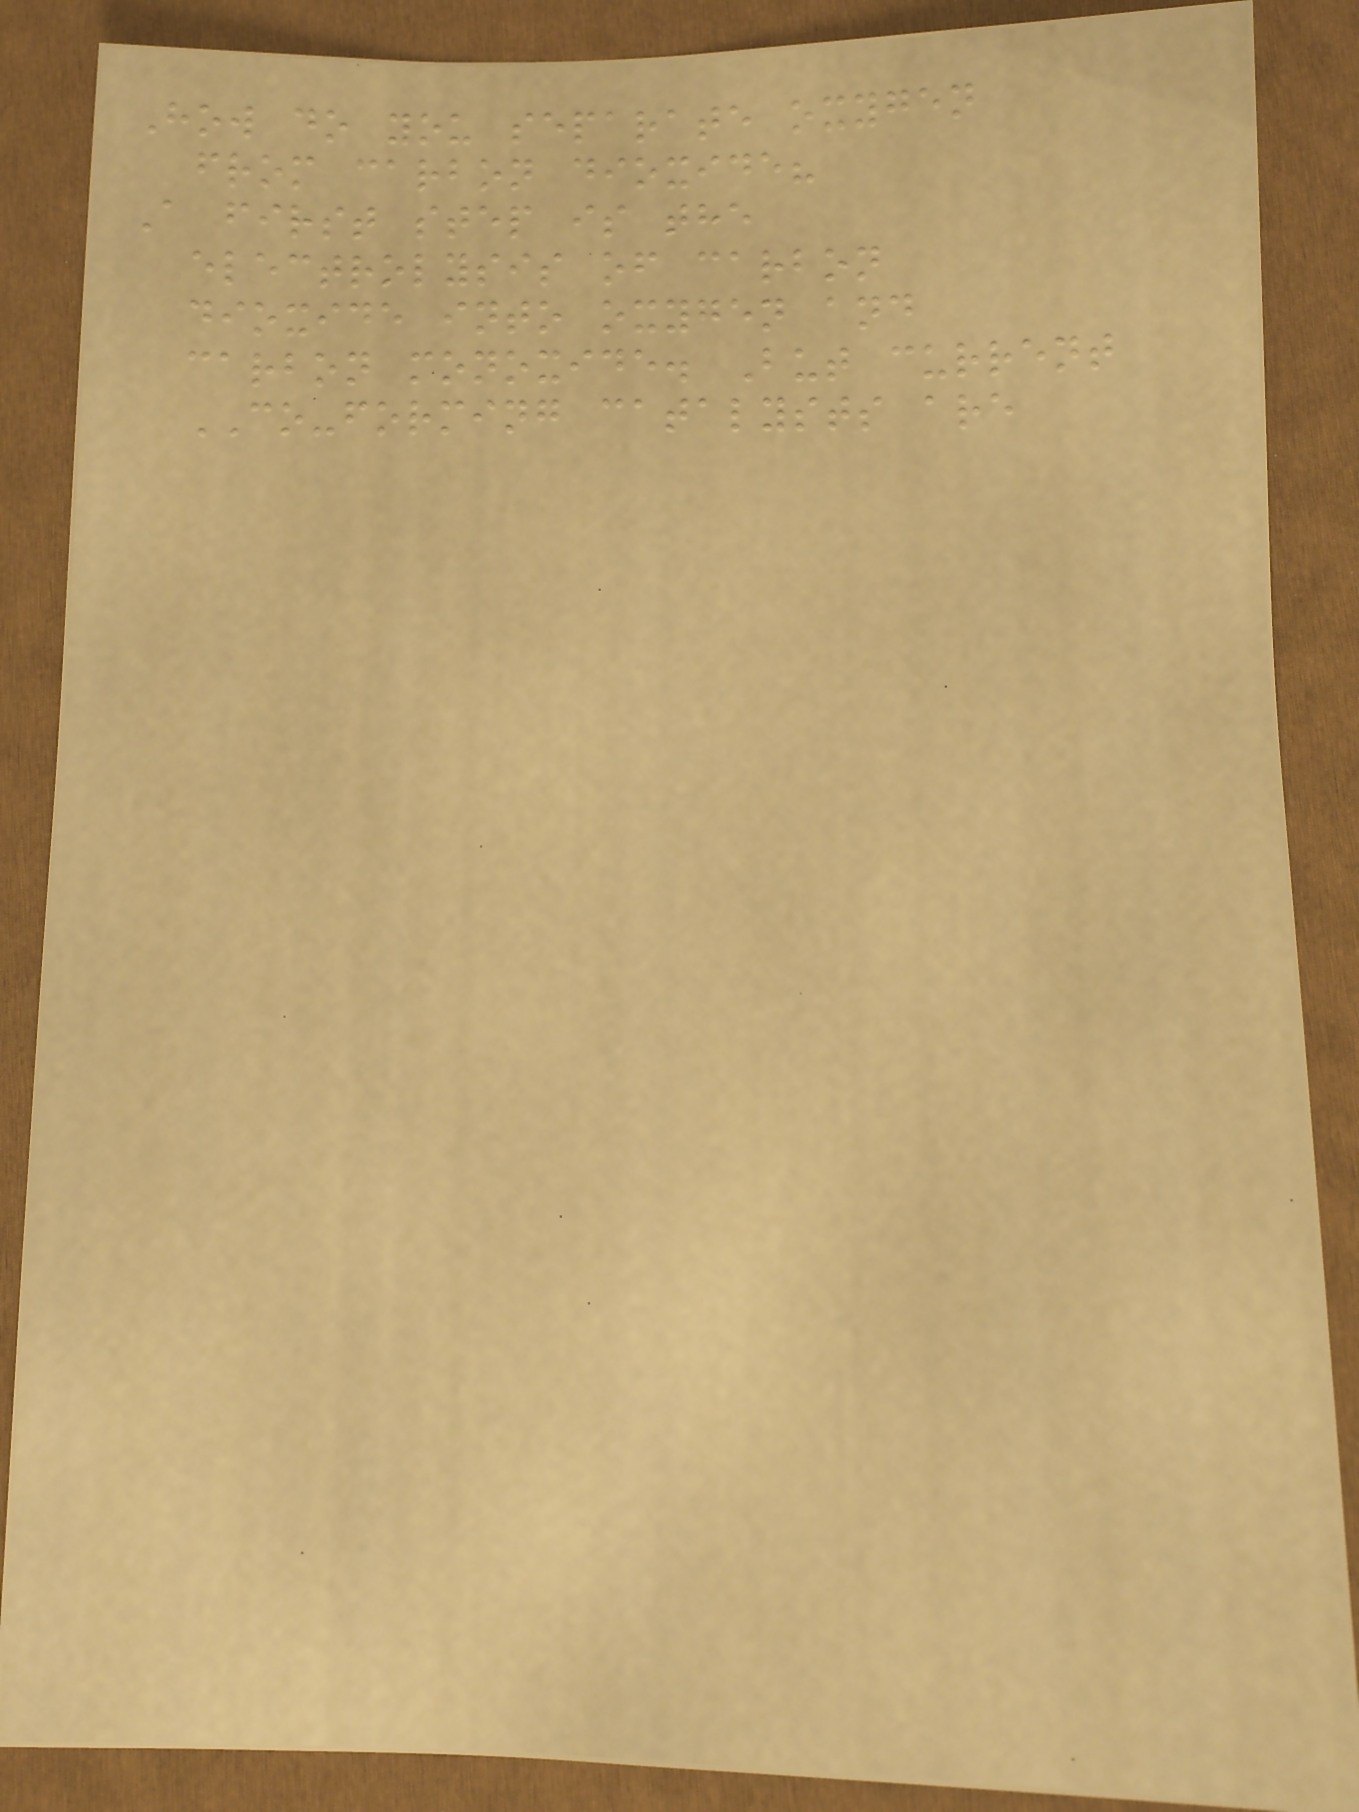How do you separate oxygen
from carbon dioxide?
A first step is the
electrolysis of carbon
dioxide into oxygen and
carbon monoxide. But current
CO-forming catalysts are
